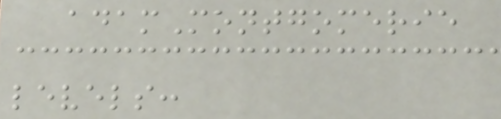adamMontgomerie
levels:
